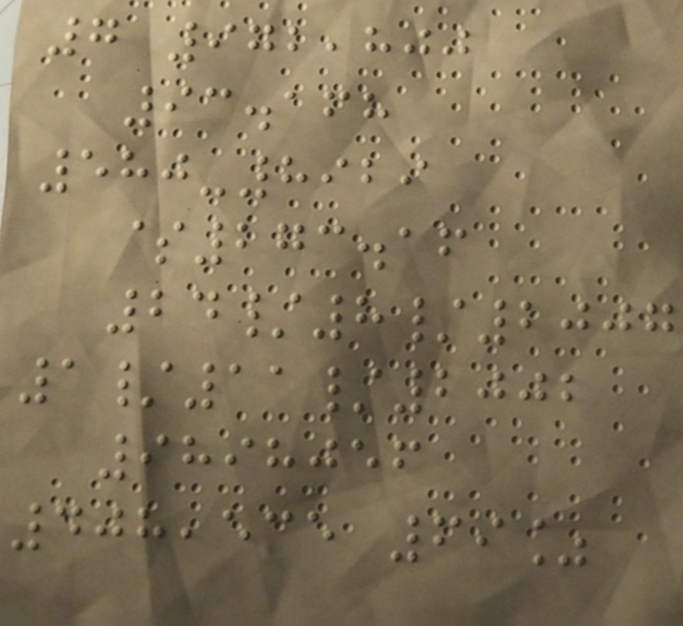7 972,800
93.168
580-8929
$273.16
24/8/2007
1/11/2002
9898056
408,535 69%
